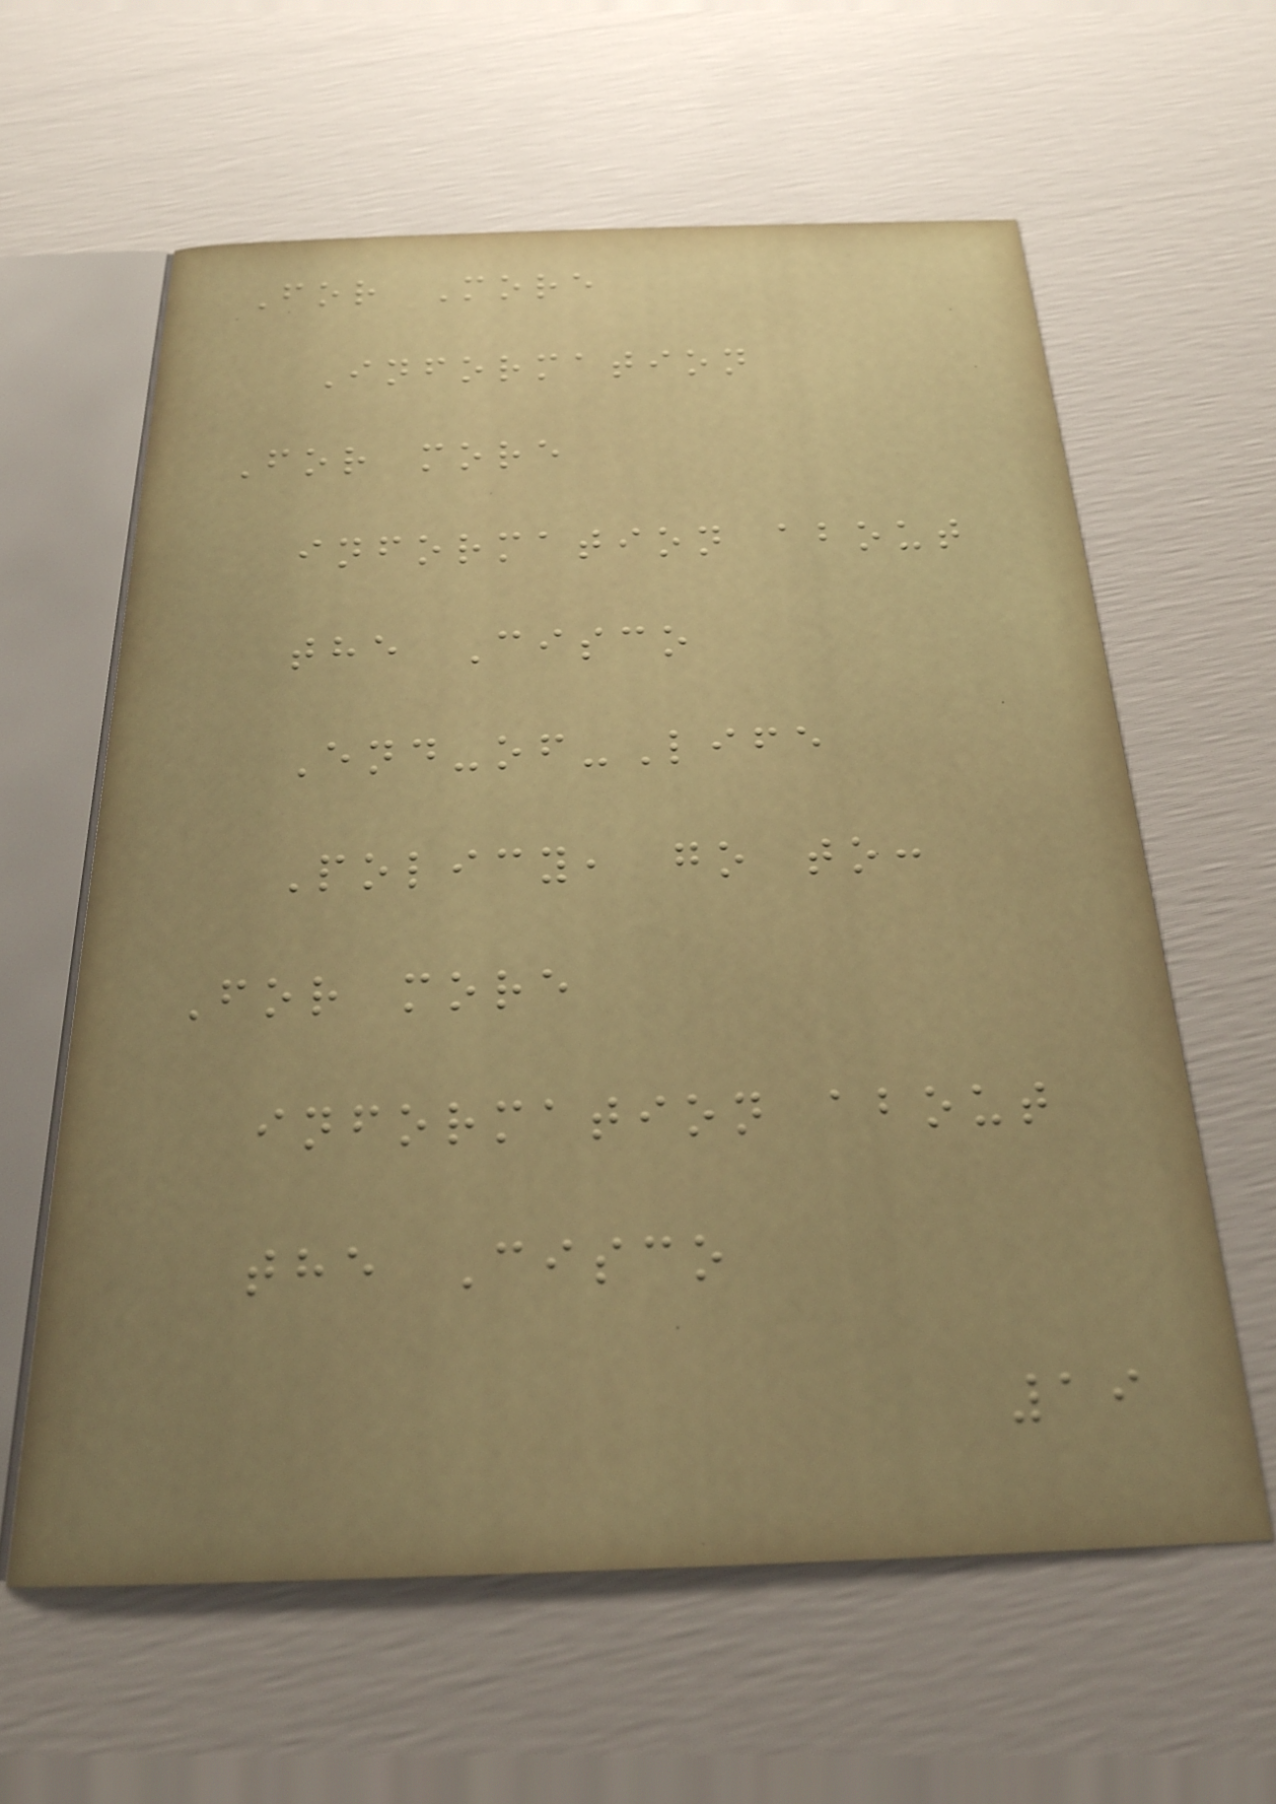For More
Information
For more
information about
the Cisco
End-of-Life
Policy, go to:
For more
information about
the Cisco
19
